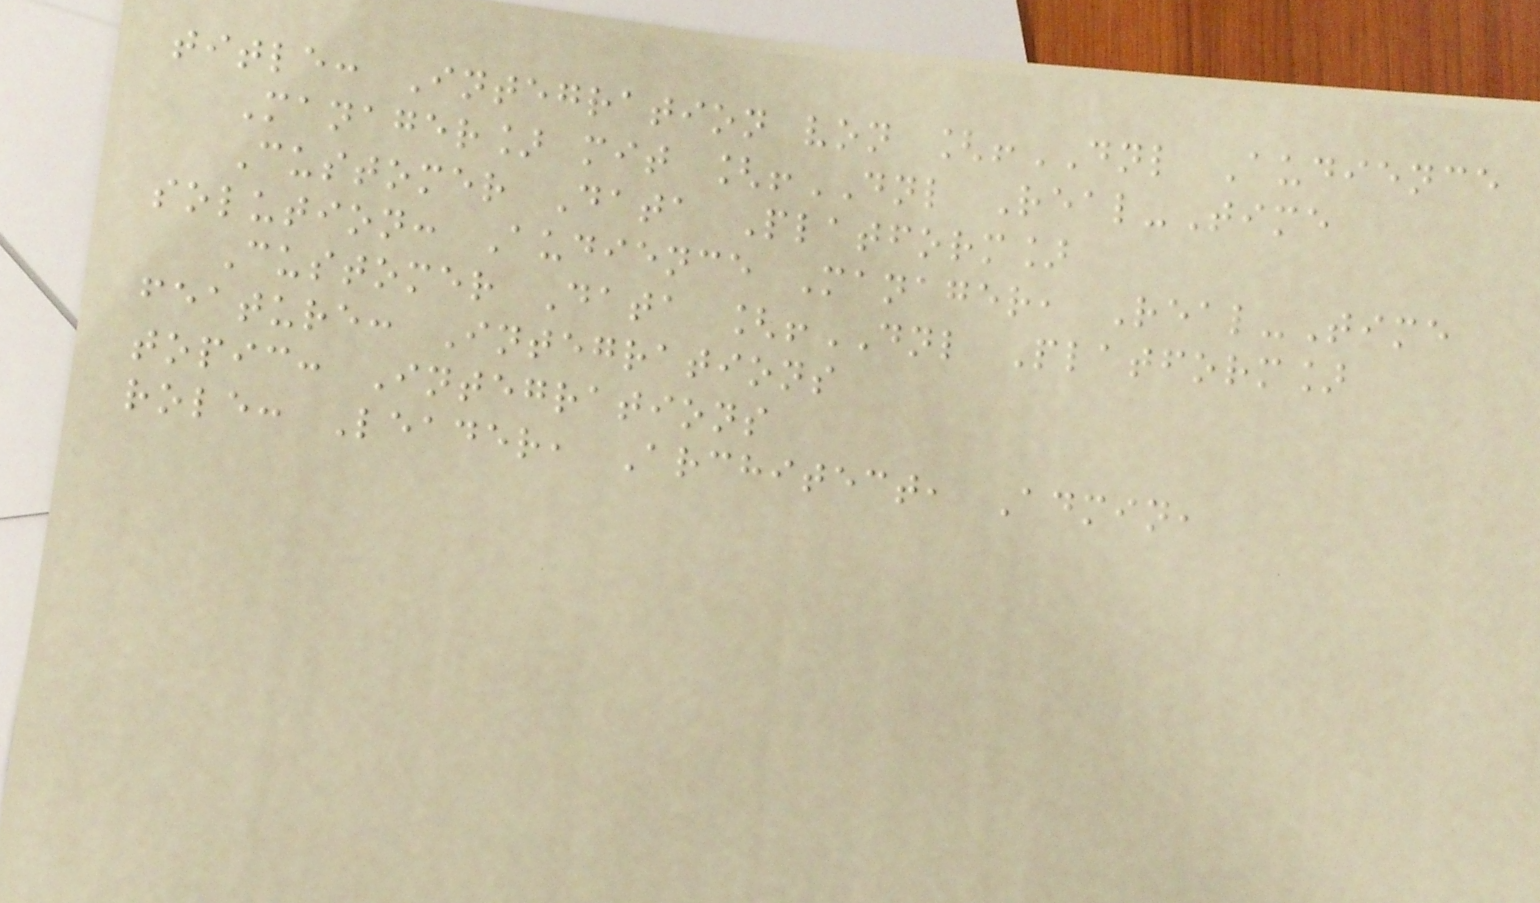title: Integration von [!DNL Audience
Manager] mit [!DNL Real-Time
Customer Data Platform]
solution: Audience Manager, Real-Time
Customer Data [!DNL Platform]
feature: Integrations
topic: Integrations
role: Leader, Architect, Admin,
